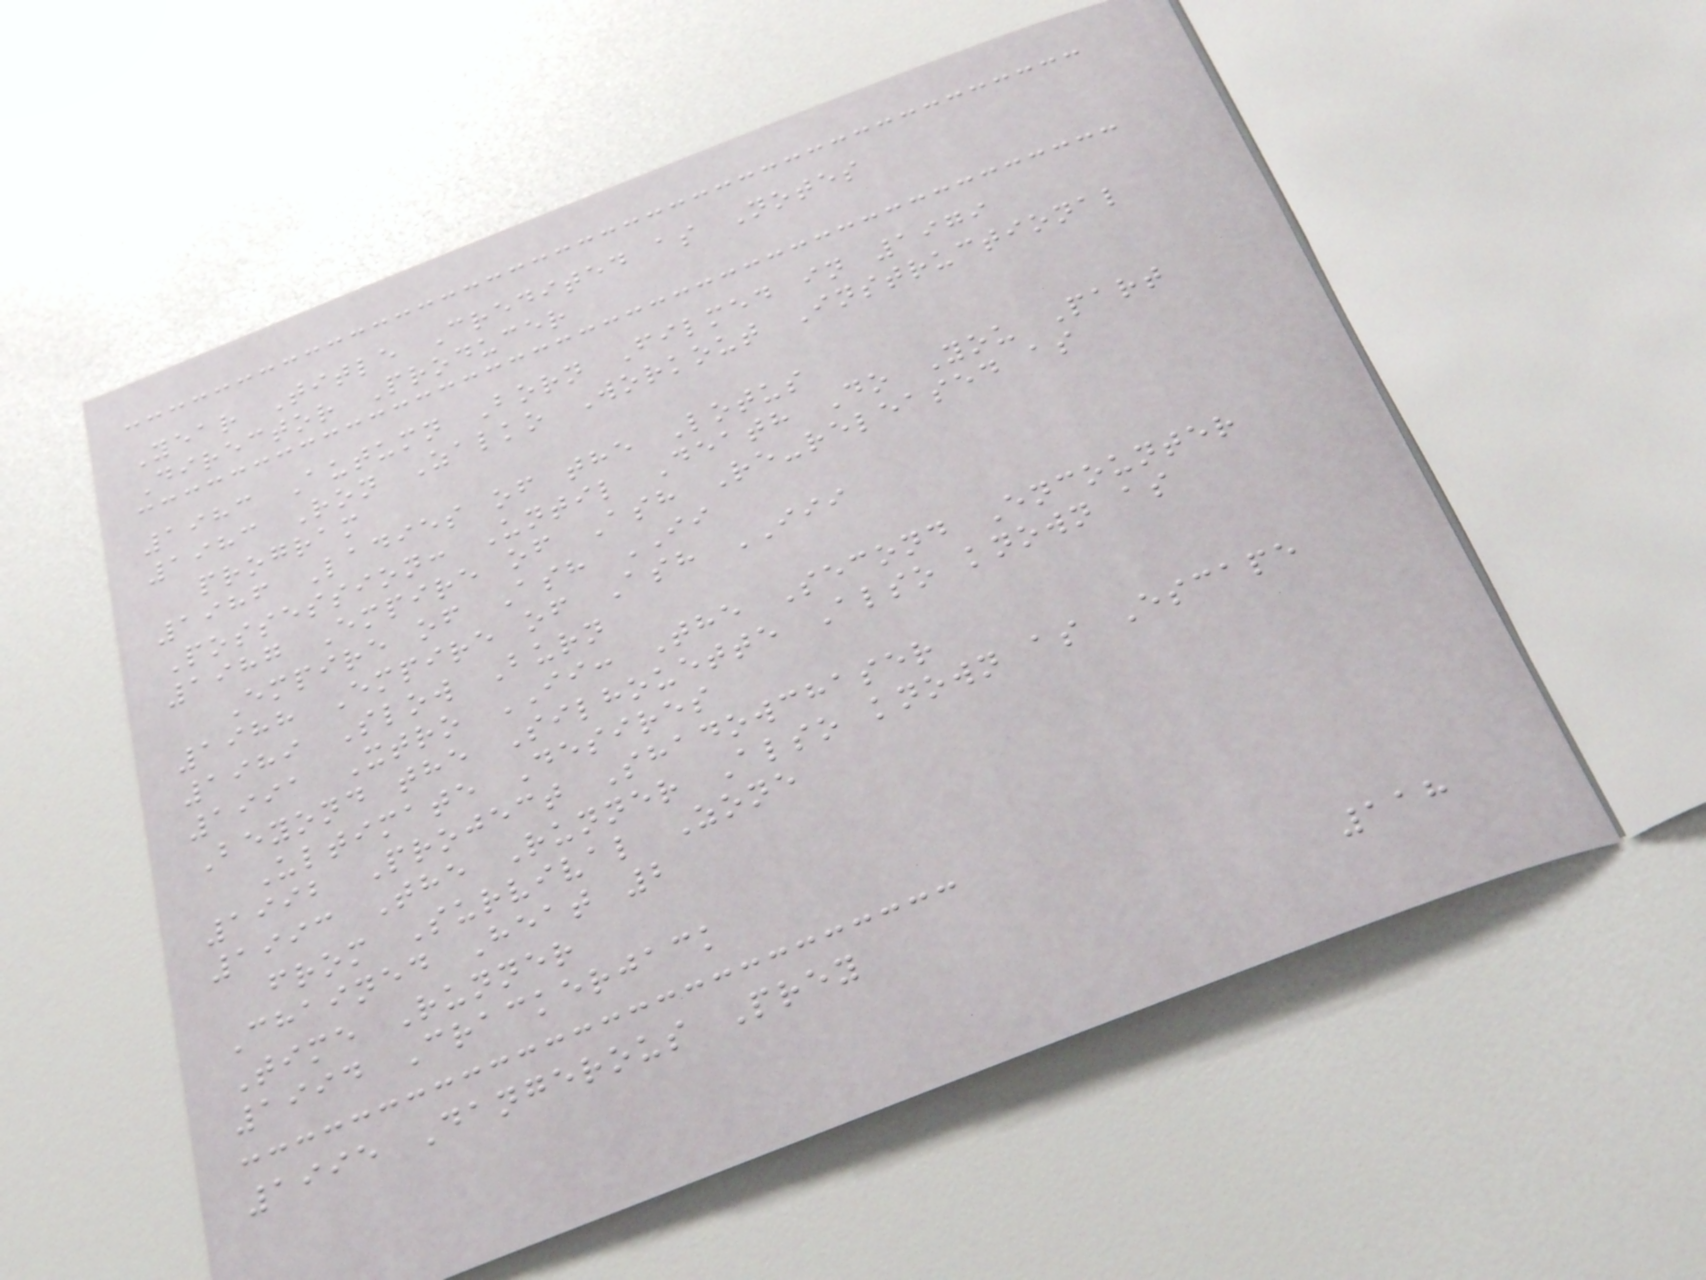Year Title Credited as Notes
Director Producer
1983 Autumn Born Filmed in 1979
1983 Ron Zalko Workout Instructional
program
1986 Ladies of the Lotus
Possession: Until Death Do You Part
1987 Empire of Ash Re-released as
Empire of Ash II
1988 Empire of Ash III
1989 Slow Burn
1991 Xtro II: The Second Encounter
Beyond the Silhouette Also known as
Ultimate Desires
1992 Project Shadowchaser
1993 The Runner Also known as Escape
from Survival Zone
Chained Heat 2
Time Runner
1994 Crackerjack
1995 Dangerous Prey
118
